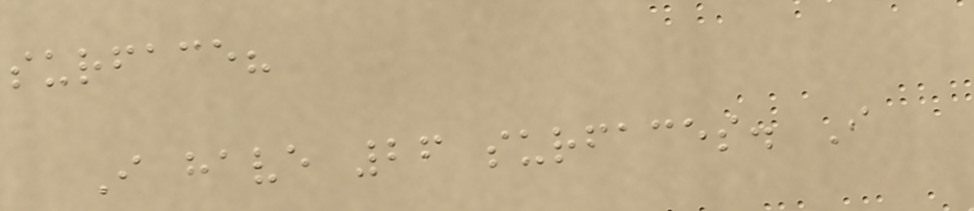surface?
I have 26 surfaces. I
